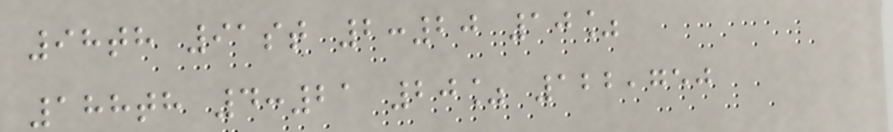98th 91st 2:20 10%
188th 4:21 20% 122,750
